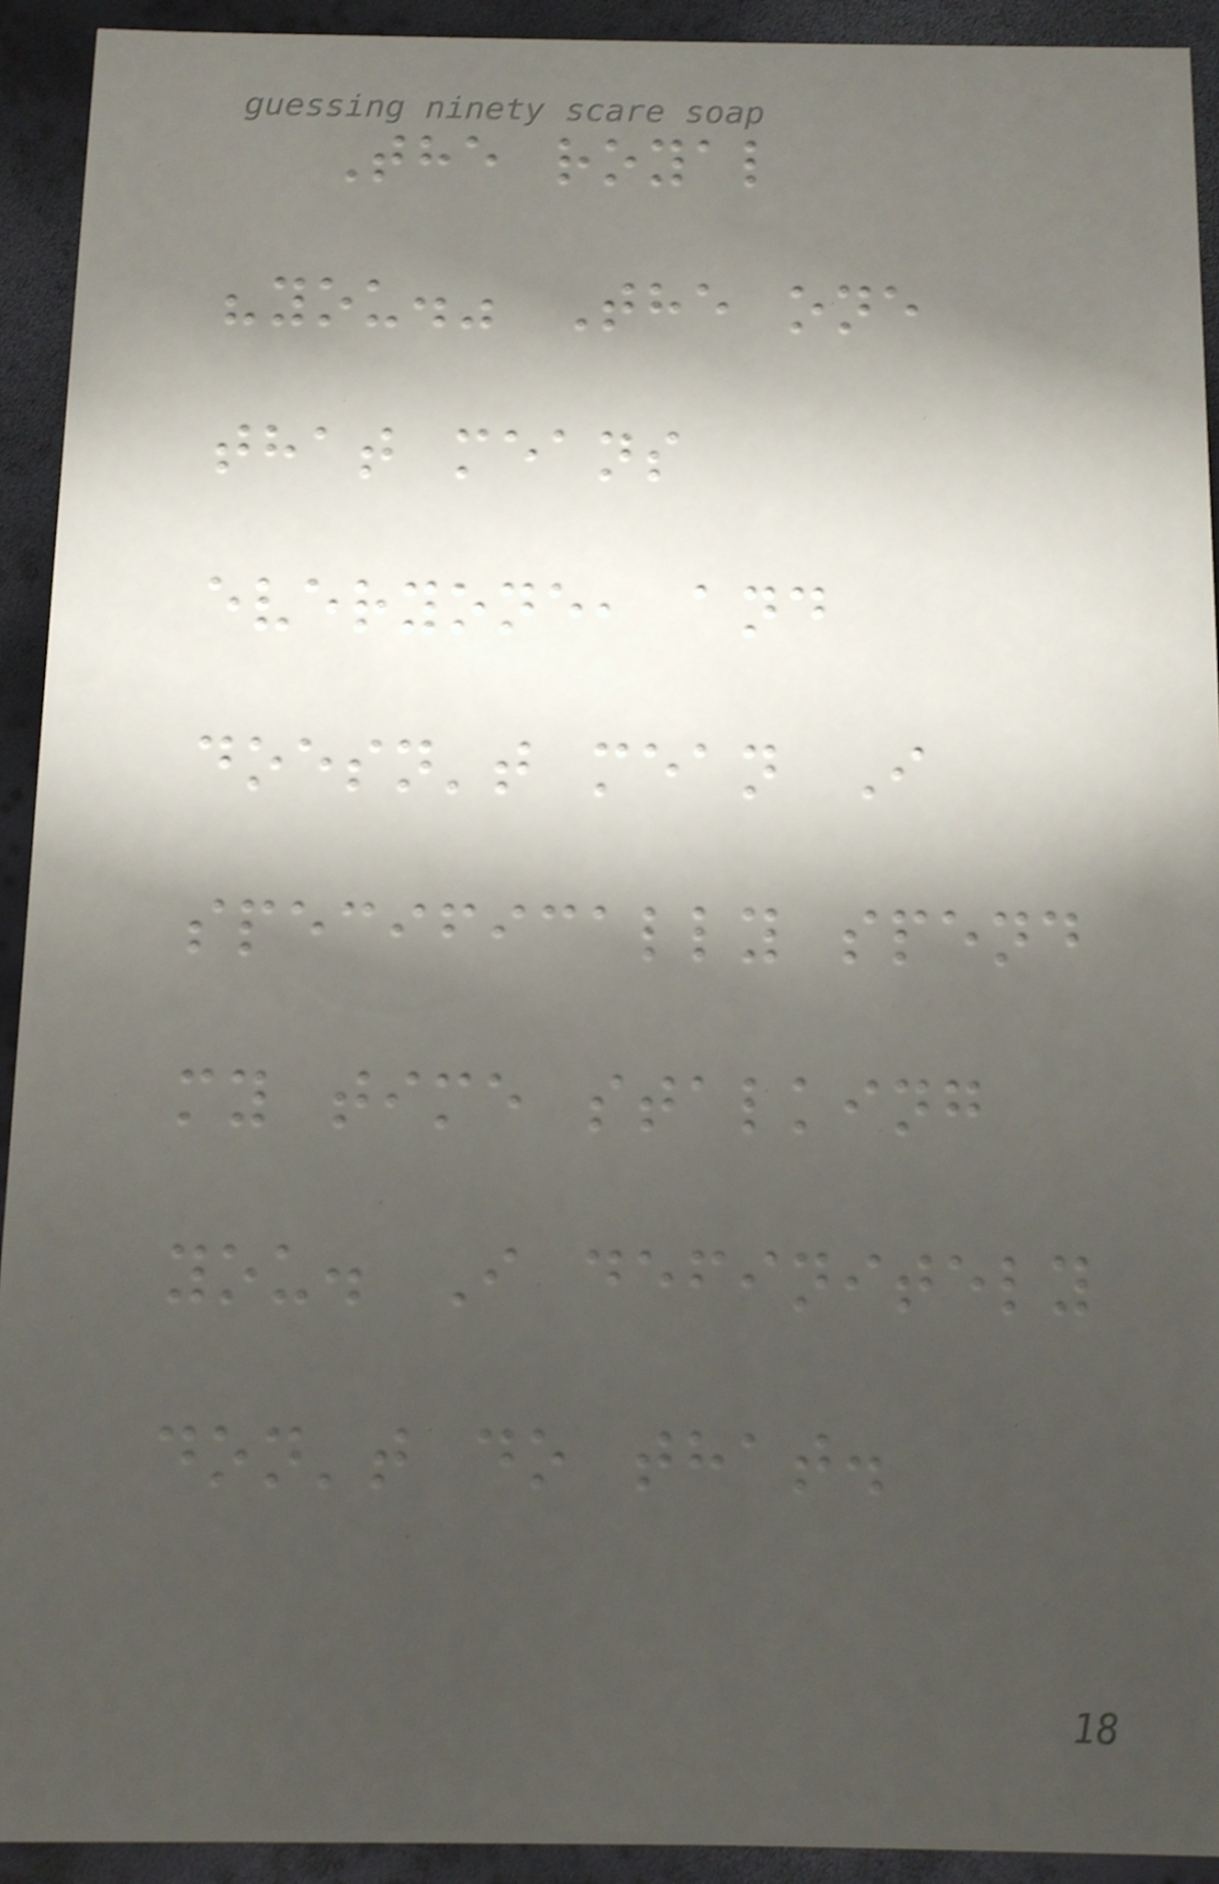The royal
"you." The one
that means
everyone, and
doesn't mean I
specifically spend
my time stalking
you. I definitely
don't do that.
